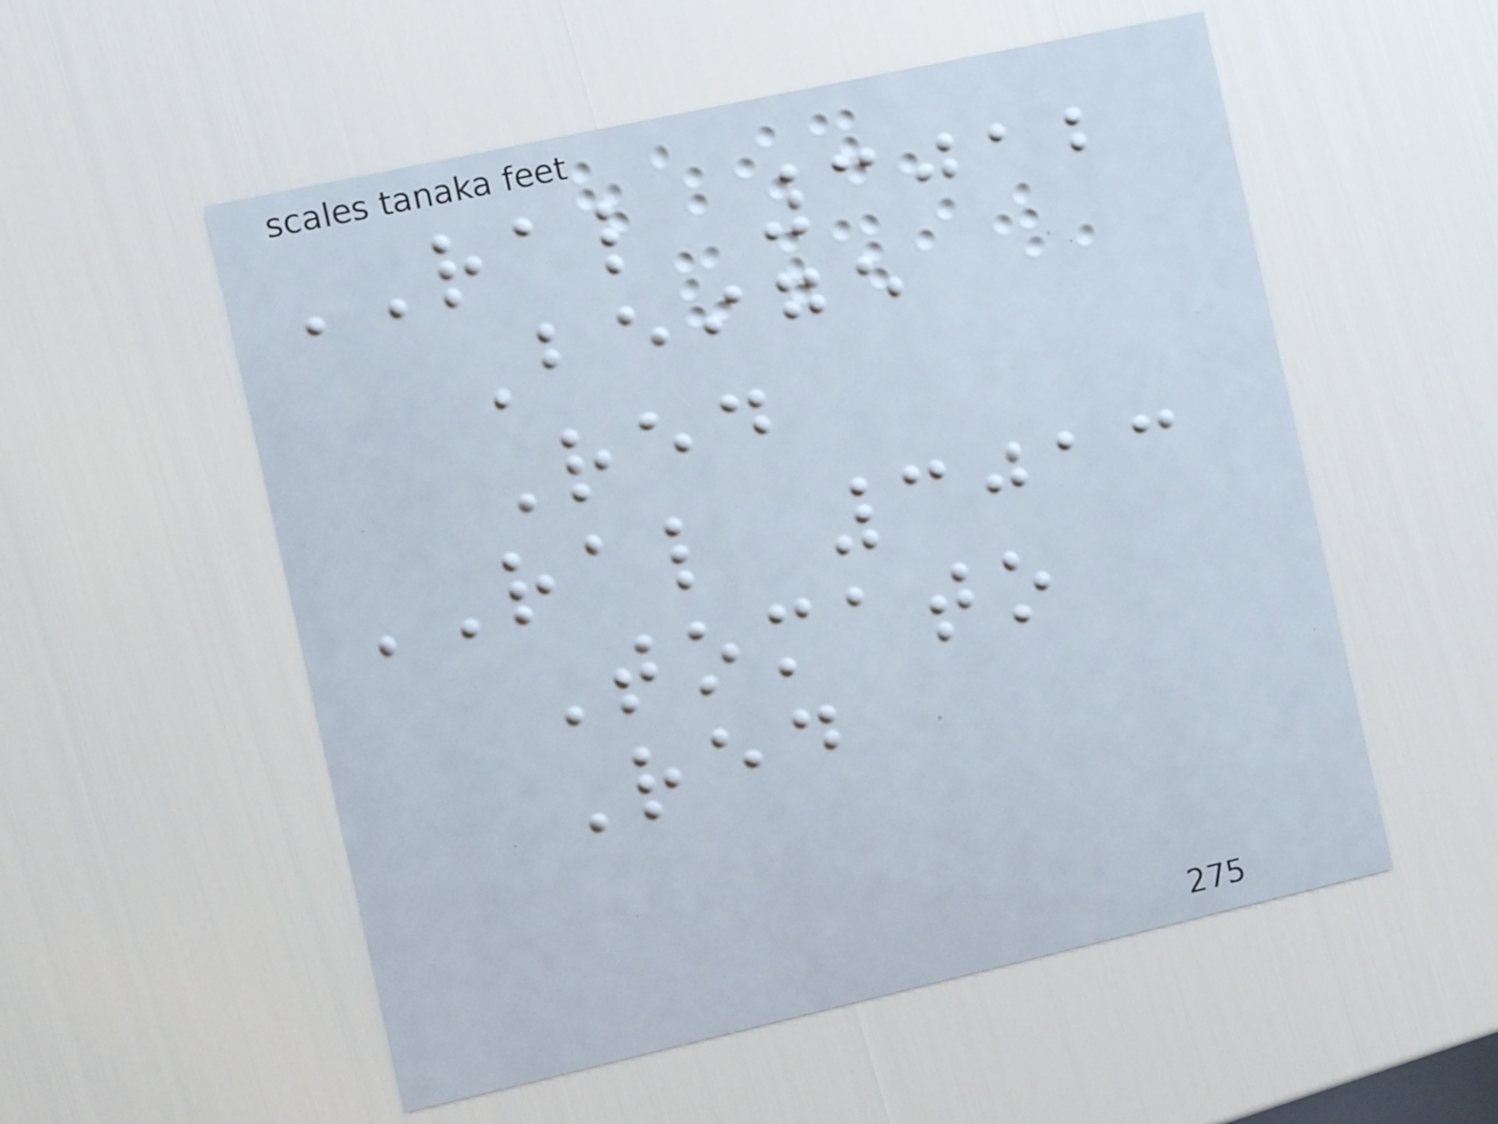RAL 3012
Beige
Red
RAL 3013
Tomato
Red
